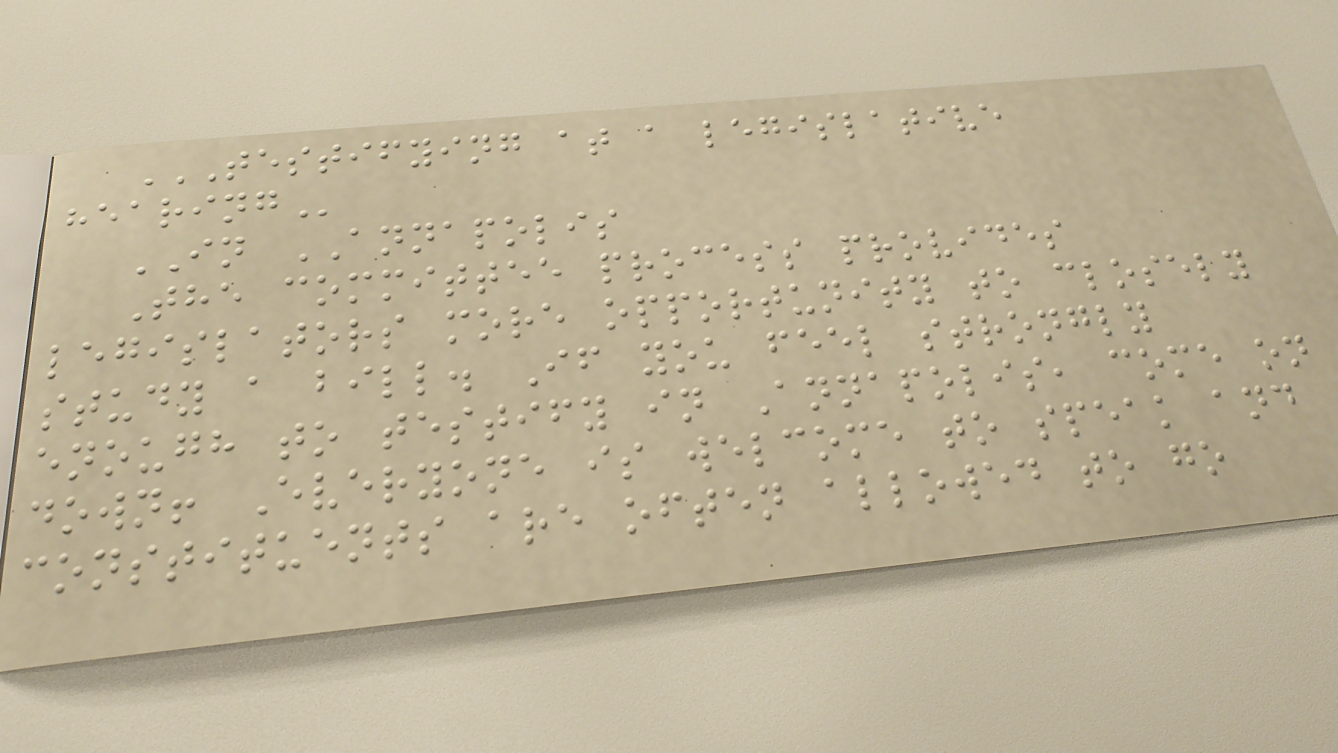TESTIFYING AT A LEGISLATIVE
HEARING
IN ANNAPOLIS
The committee process provides
legislators more opportunity to closely
study a bill. If you feel strongly
enough to testify in Annapolis, come on
down! Everyone is welcome to speak and
constituents are often allowed to go
